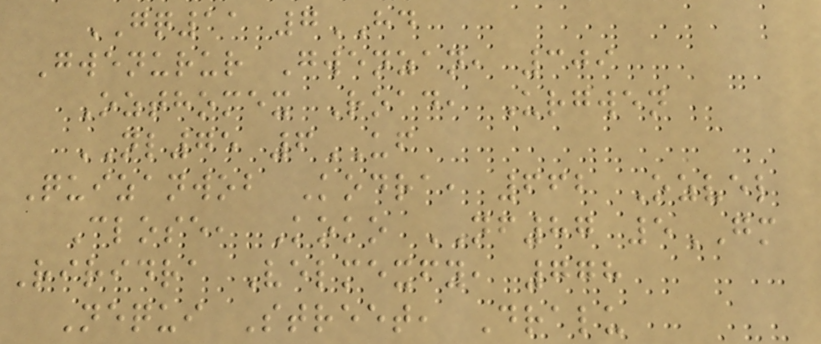GQ11 7HD
Gwenurur Gwenzan, 309
Ozthomex Road, Urgwen
NL75 6UF
Quizanwob Kodra, 662 Ozvel
Close, Koko NF87 5GM
Riridra Velmexfy, 778
Nequi Street, Dralu
